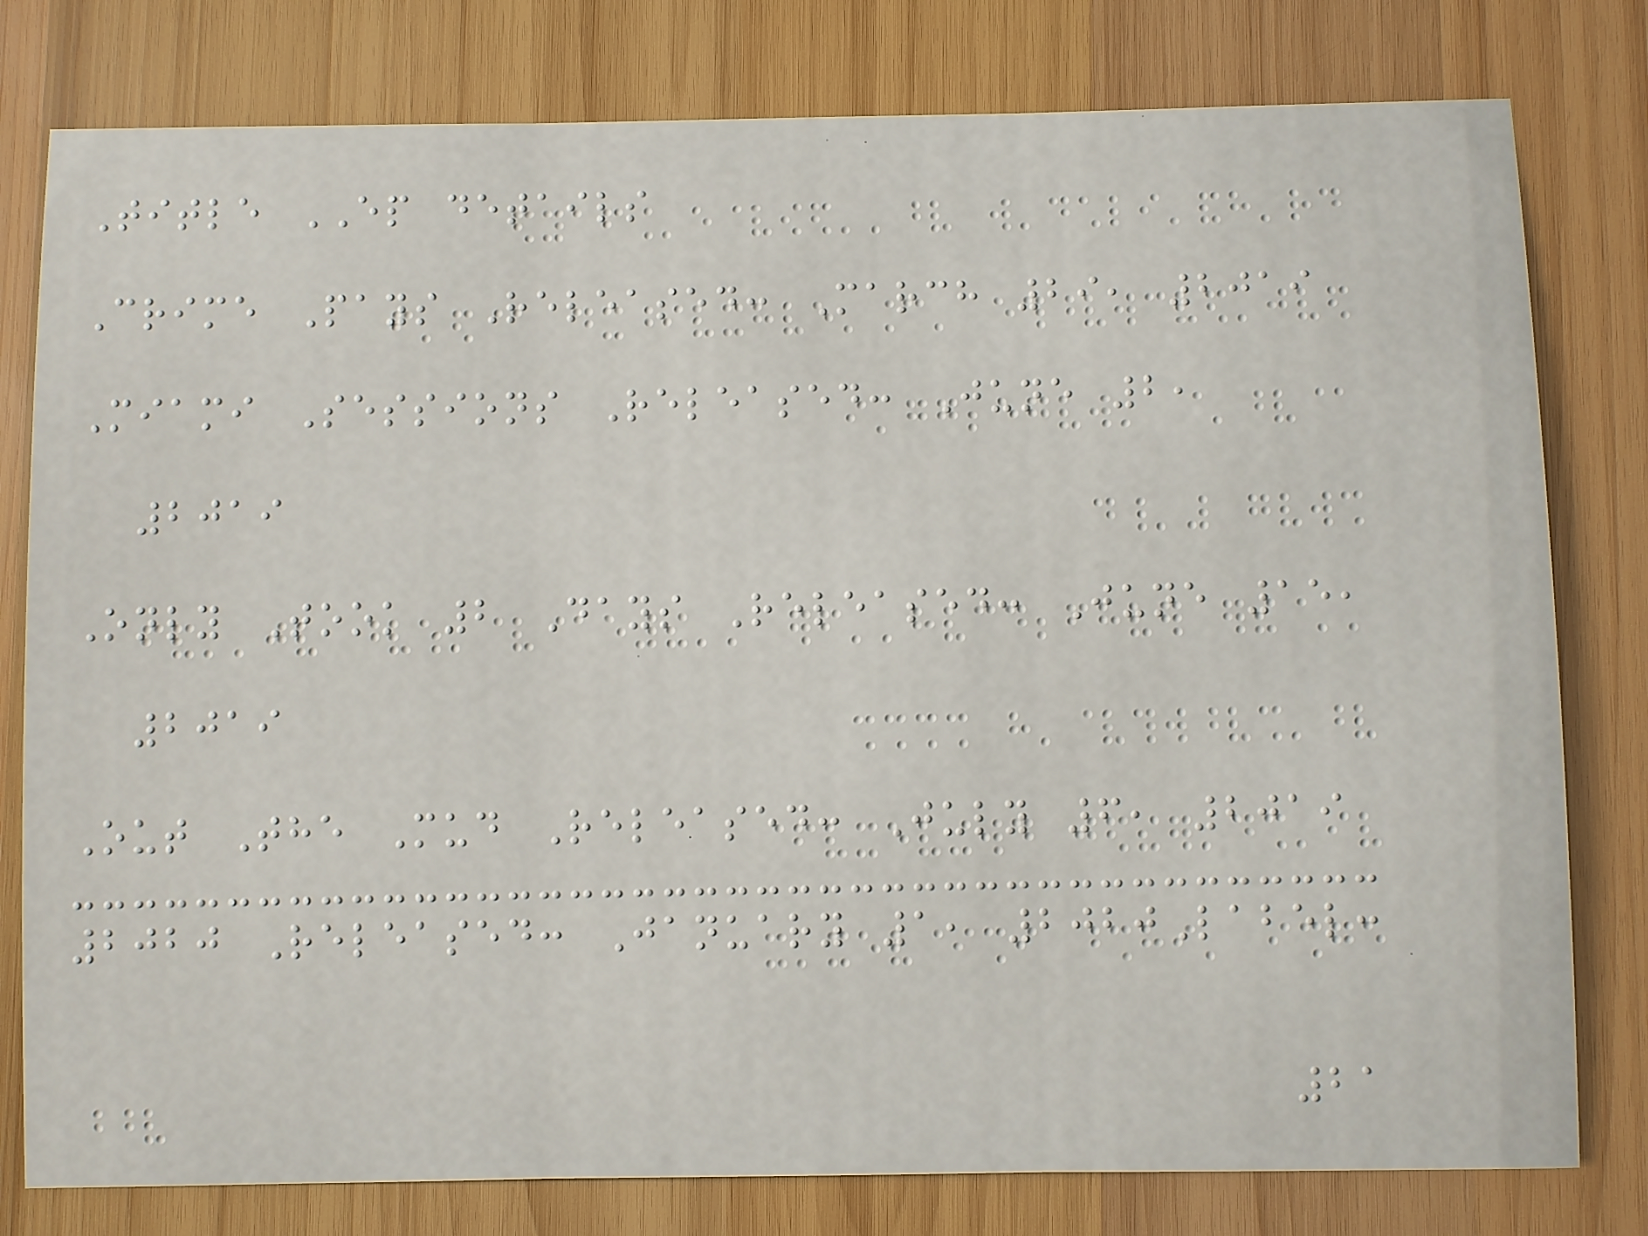Title EP details
Crime Pays Released: March 29, 2019
Miami Sessions Released: June 2,
2019
Only Took 2 Days Released: June 15,
2019
Out The Mud Released: July 6, 2019
2020 Released: January 1, 2020Label:
21
